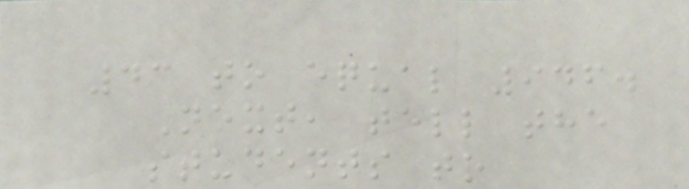43 to equal 946.
Next, tell the
students to
